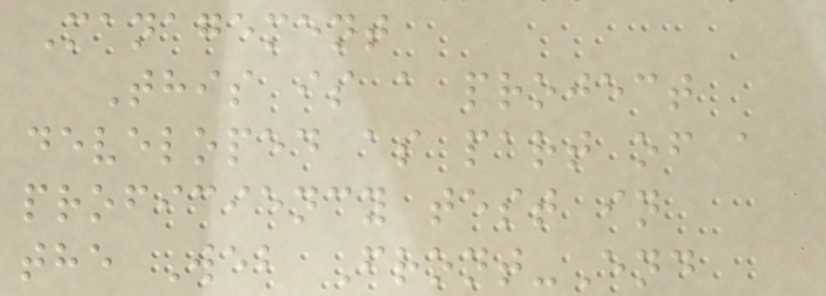Management
This is a project
developed as part of a
proficiency test in
the Web Front-End
